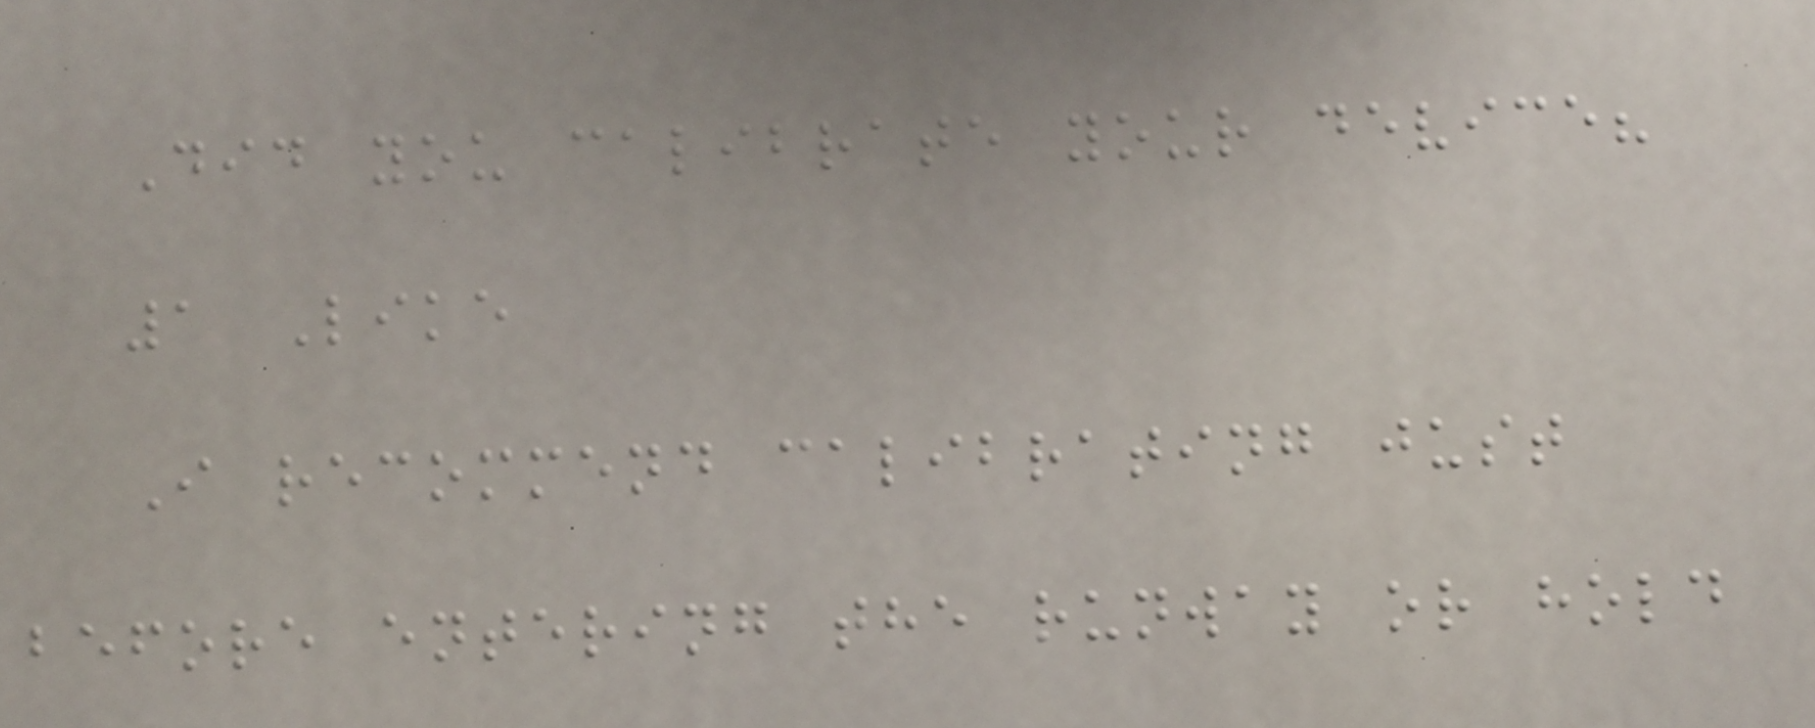Did you calibrate your device?
1 Like
I recommend calibrating just
before entering the runway or hold
